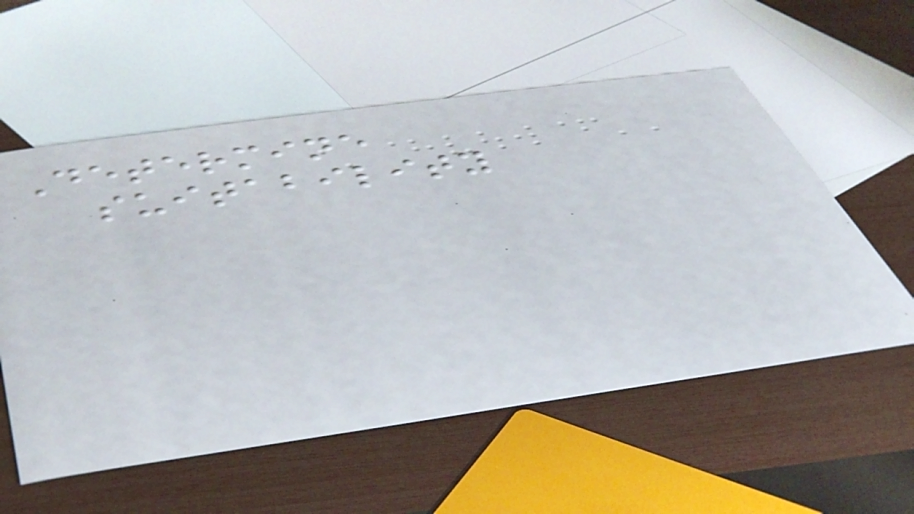Determine
suitability
